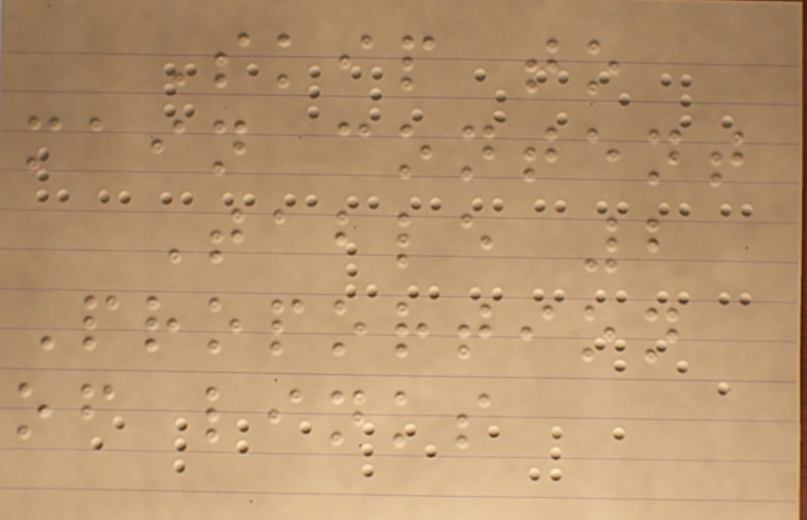Skip to
main content
Table 2
Proportion
of links
